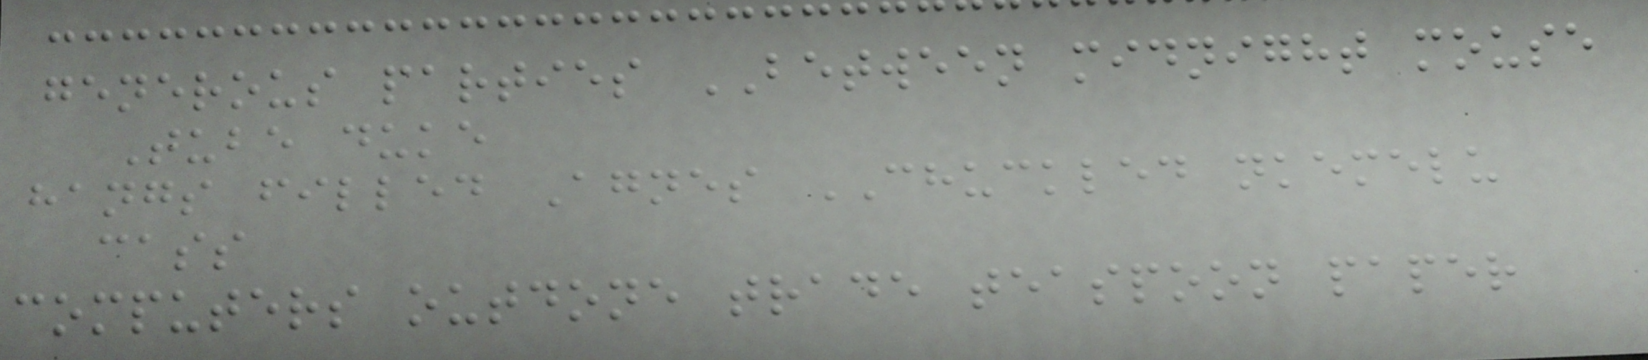generous parties BETWEEN midnight mouse
Tube duke
hangs filled Agnes CHUCKLED nkemelu
cass
computers outdone trade teaspoon paper
